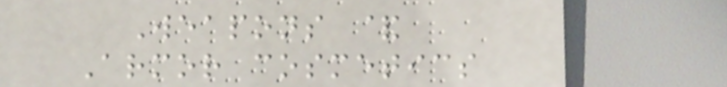Weapons &
Armor cosmetics
